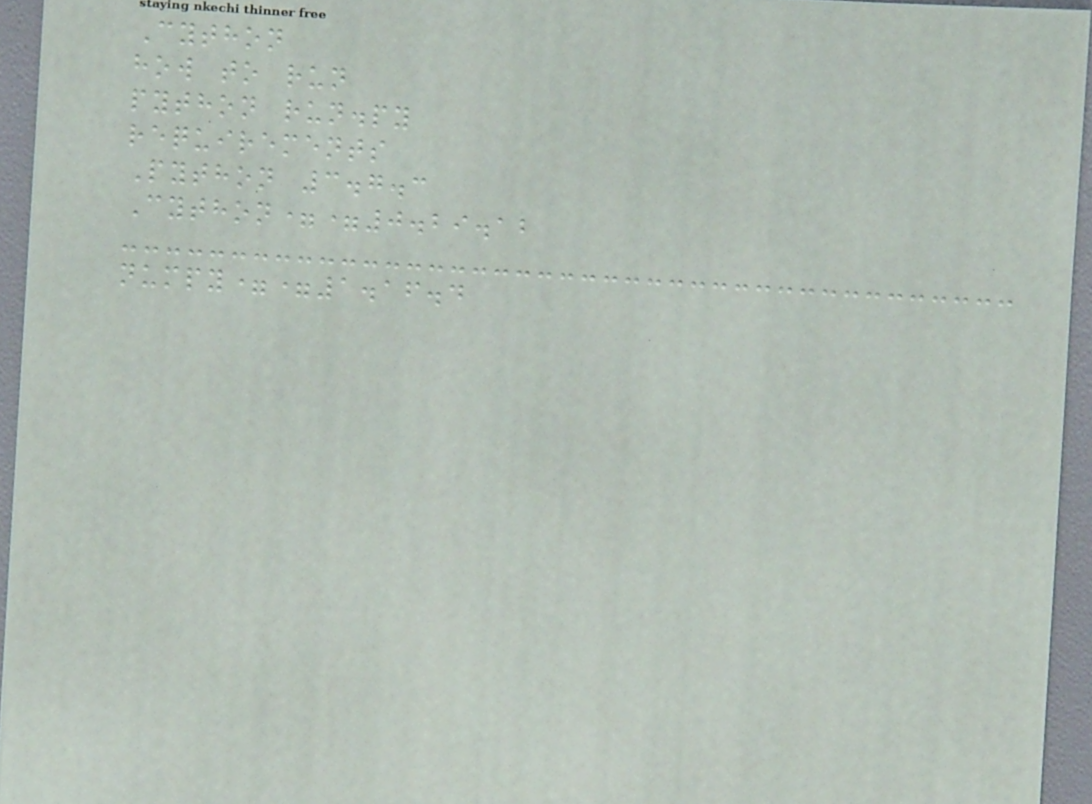Cython
how to run
python run.py
requirements
Python 3.7.3
Cython==0.29.12
numpy==1.16.4
